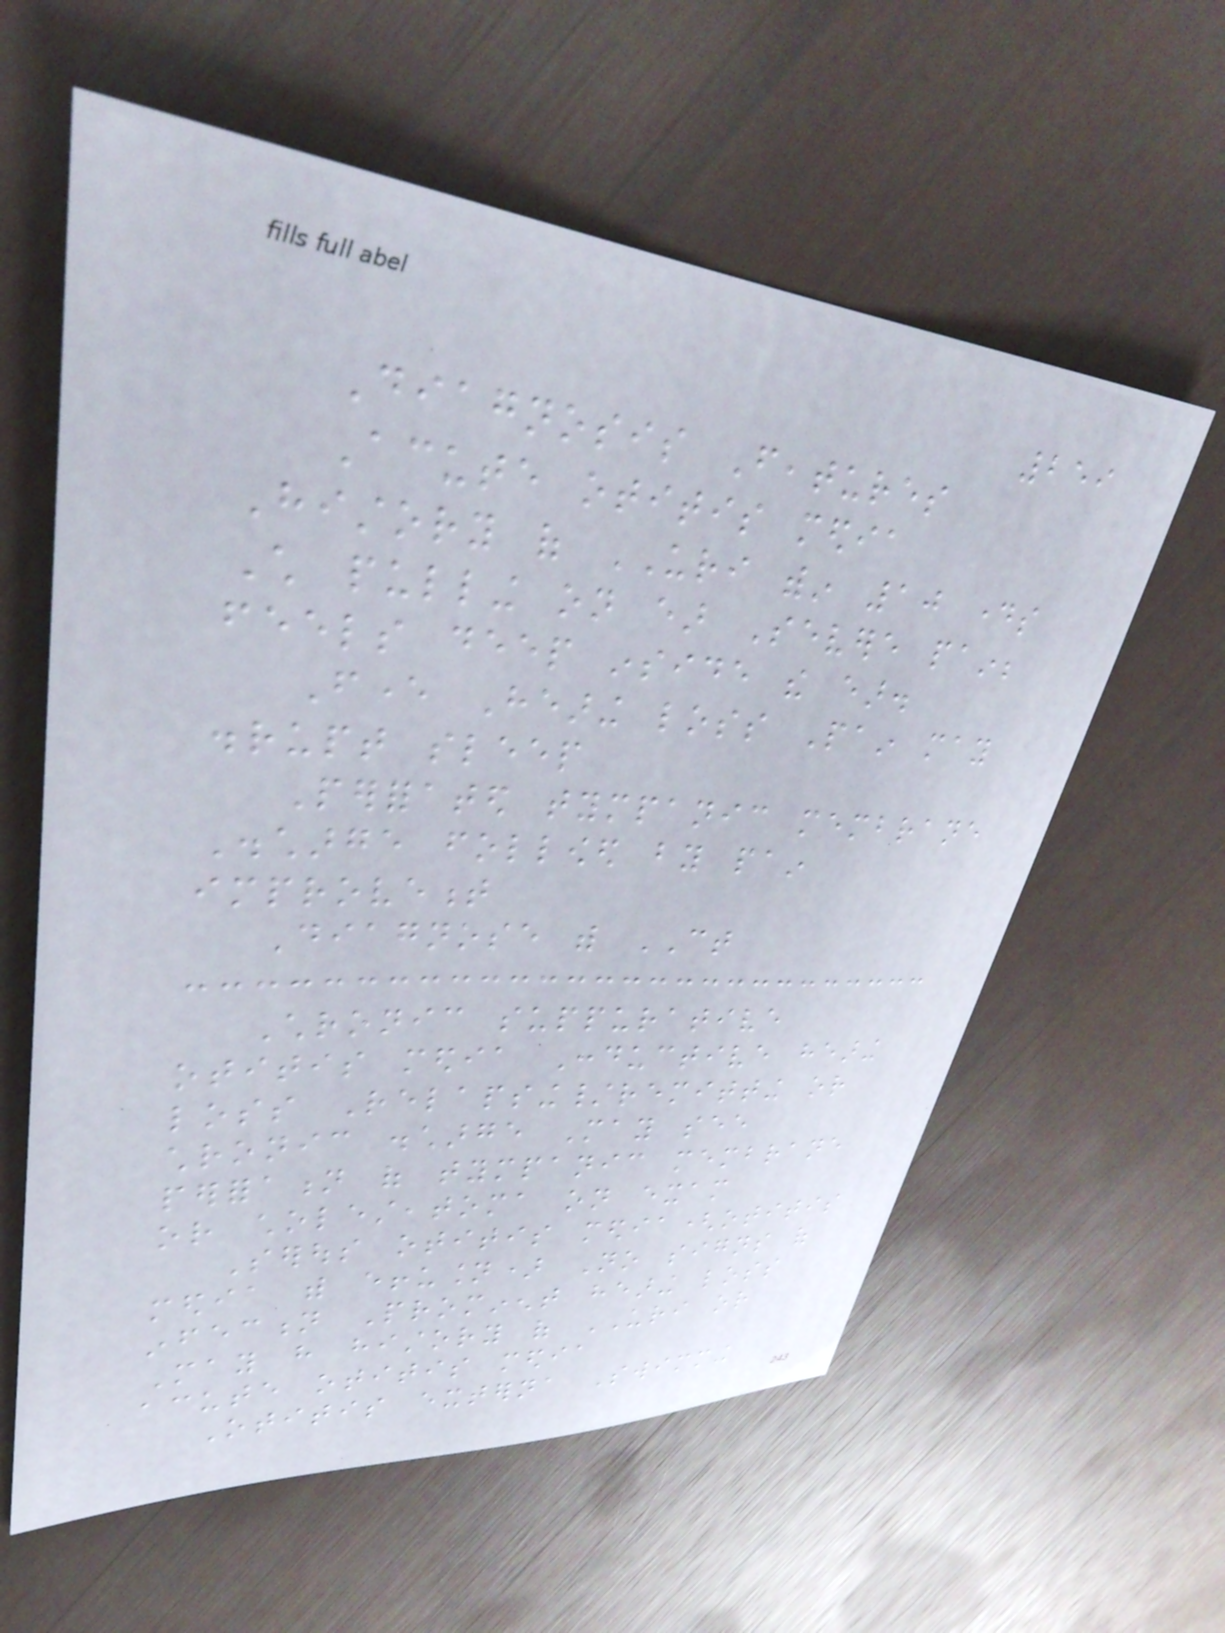259
Diagnosis Features
Acute otitis media
History of URI within 10 days
Child pulling on ear Severe pain;
feels deep inside the ear.
Fever Hearing loss Pain may
disrupt sleep
Perforated tympanic membrane
Discharge followed by pain
improvement
Diagnose with CT
Chronic suppurative
otitis media Conductive hearing
loss Relapsing/remitting or
chronic discharge May see
perforation of tympanic membrane
or cholesteatoma on exam
Serous otitis media(otitis
media with effusion) No signs of
infection Prominent hearing loss
May have history of URI or
acute otitis media
Otitis externa Swimming
